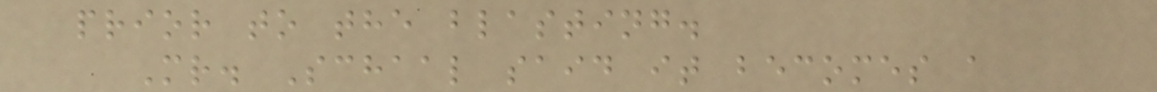prior to the blasting.
Mr. Schaal said it becomes a
